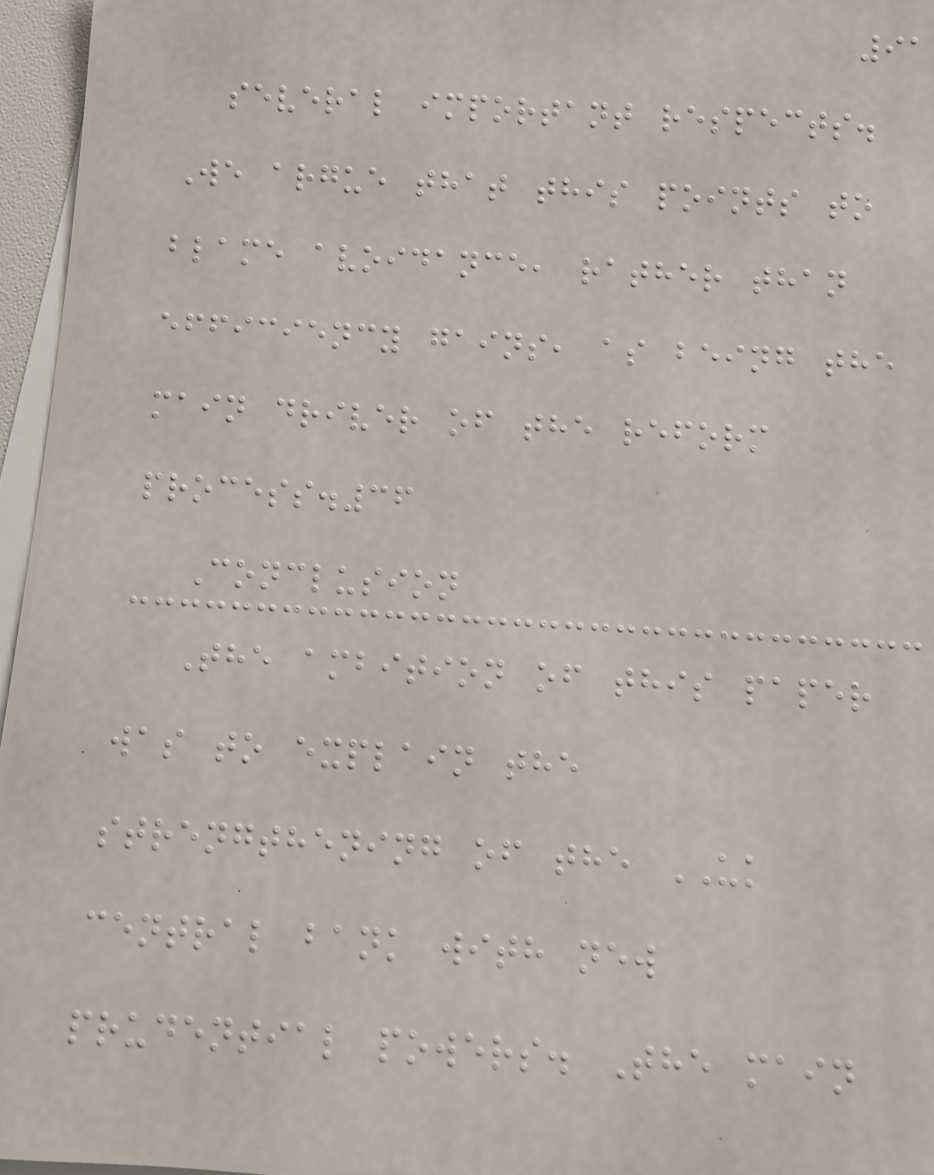91
several important respects.
We argue that this points to
blame avoidance, rather than
efficiency gains, as being the
main driver of the reform
process.36
Conclusion
The ambition of this paper
was to explain the
strengthening of the UK
central bank with new
prudential powers. The main
